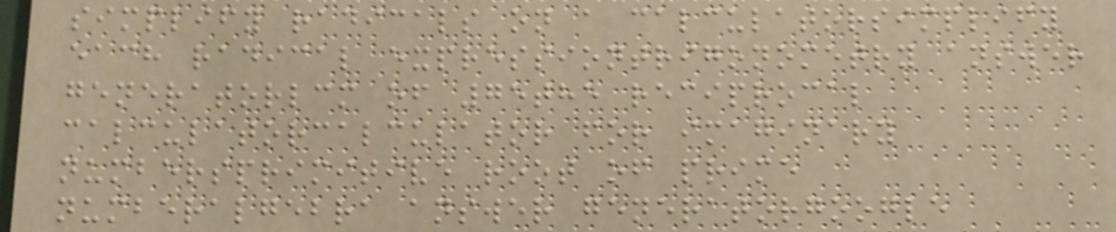simplify radicals on a calculatorsimplify
each radical expressiontrigonometry answer
generatorlcm of 75the reciprocal
calculatorcalculator for imaginary
numbersprimitive root of prime
numberalgebra answer generatorgoogle
